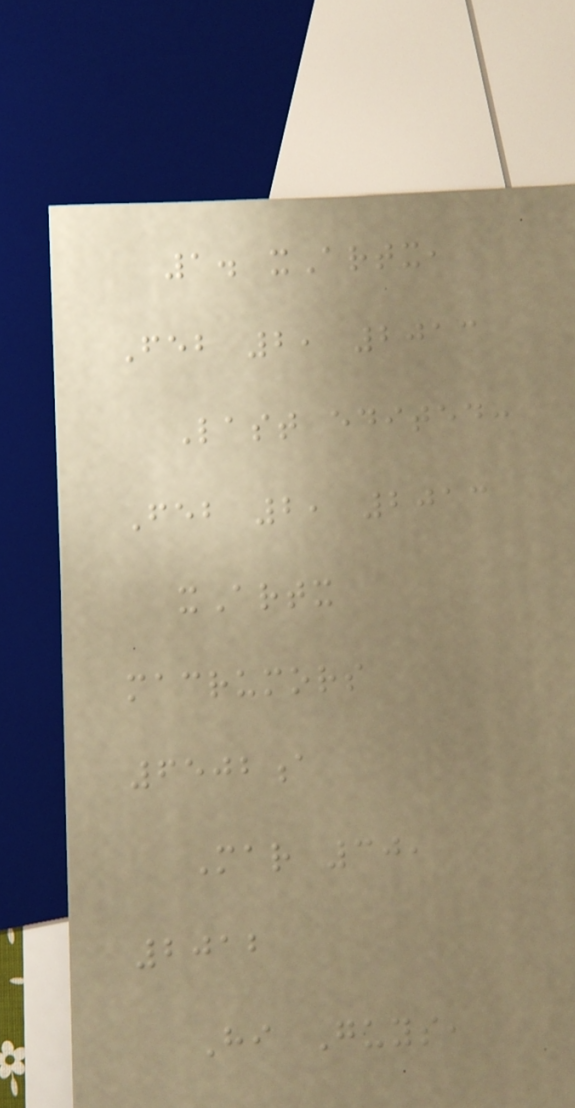1. xArtx,
Feb 2, 2013
Last edited:
Feb 2, 2013
xArtx
macrumors
6502a
Mar 30,
2012
Hi Guys,
